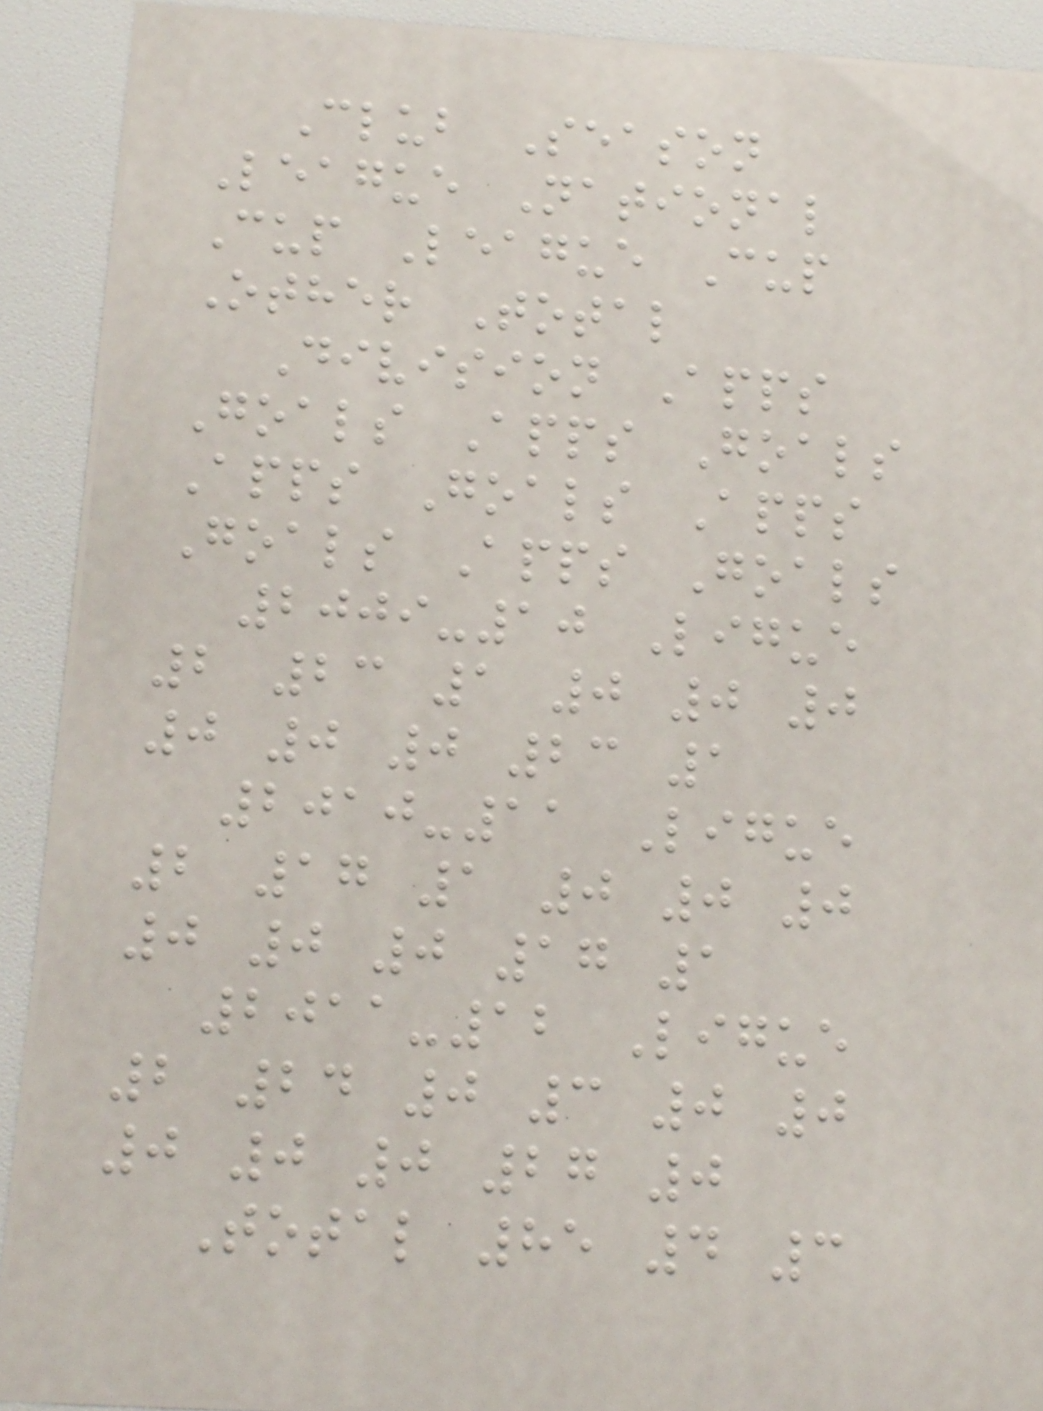Club Season
League National
Cup League Cup
Other Total
Division Apps
Goals Apps Goals
Apps Goals Apps
Goals Apps Goals
2009-10 Ligue
2 23 1 0 0 0
0 0 0 23 1
2010-11 Ligue
2 17 1 0 0 0
0 0 0 17 1
2011-12 Ligue
2 24 0 3 0 0
0 0 0 27 0
Total 85 4 3
